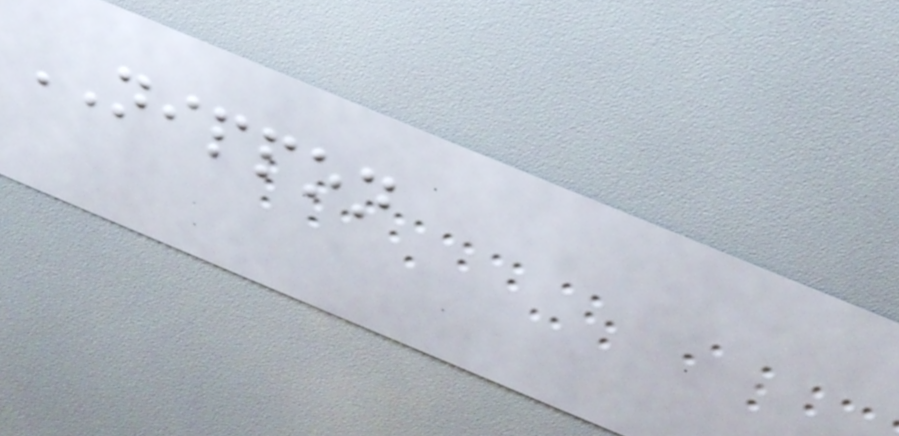NIPPON
